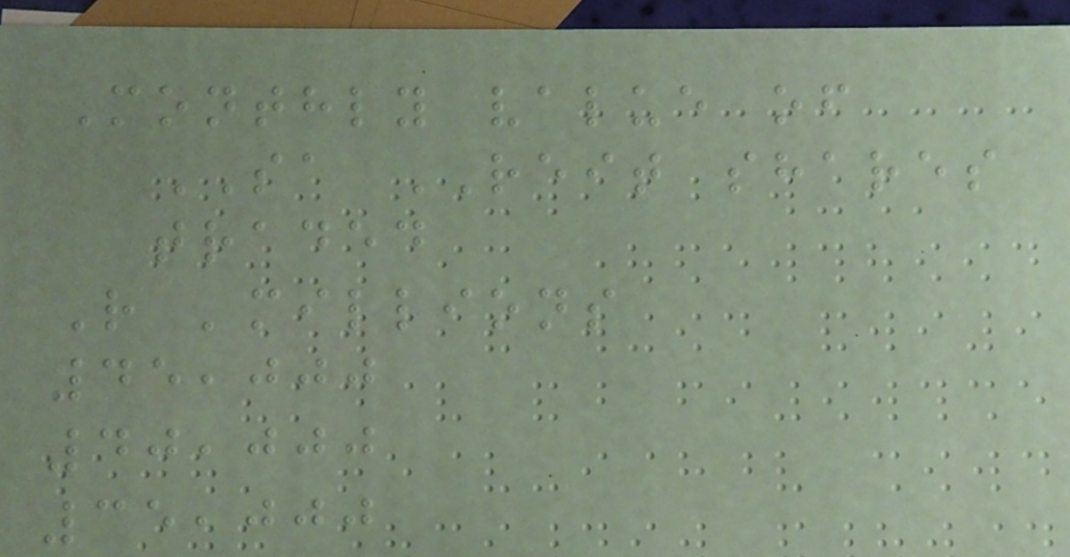Monthly value of
SA REIT shares
traded
R 'millions
45,000
40,000
35,000
